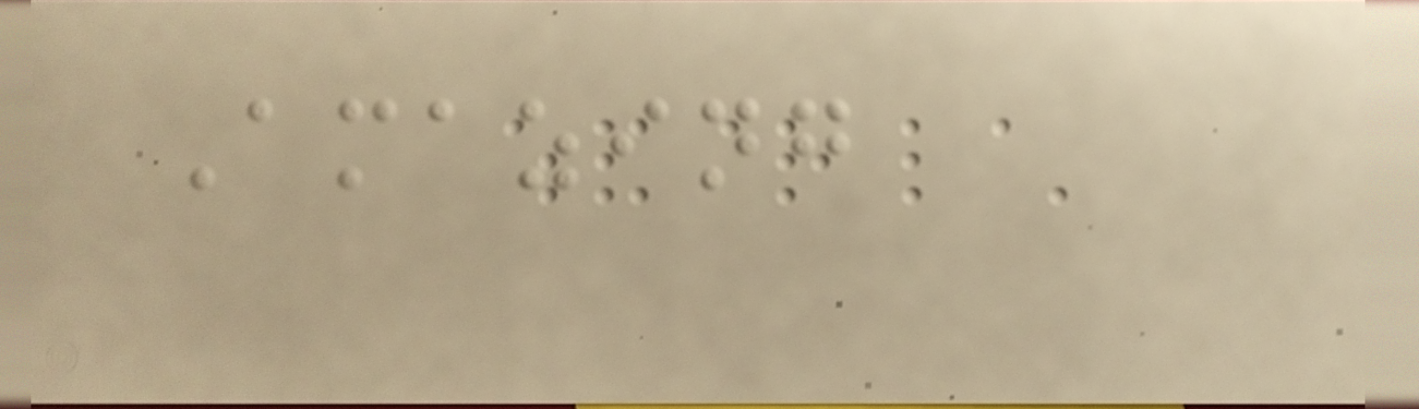Amazing
